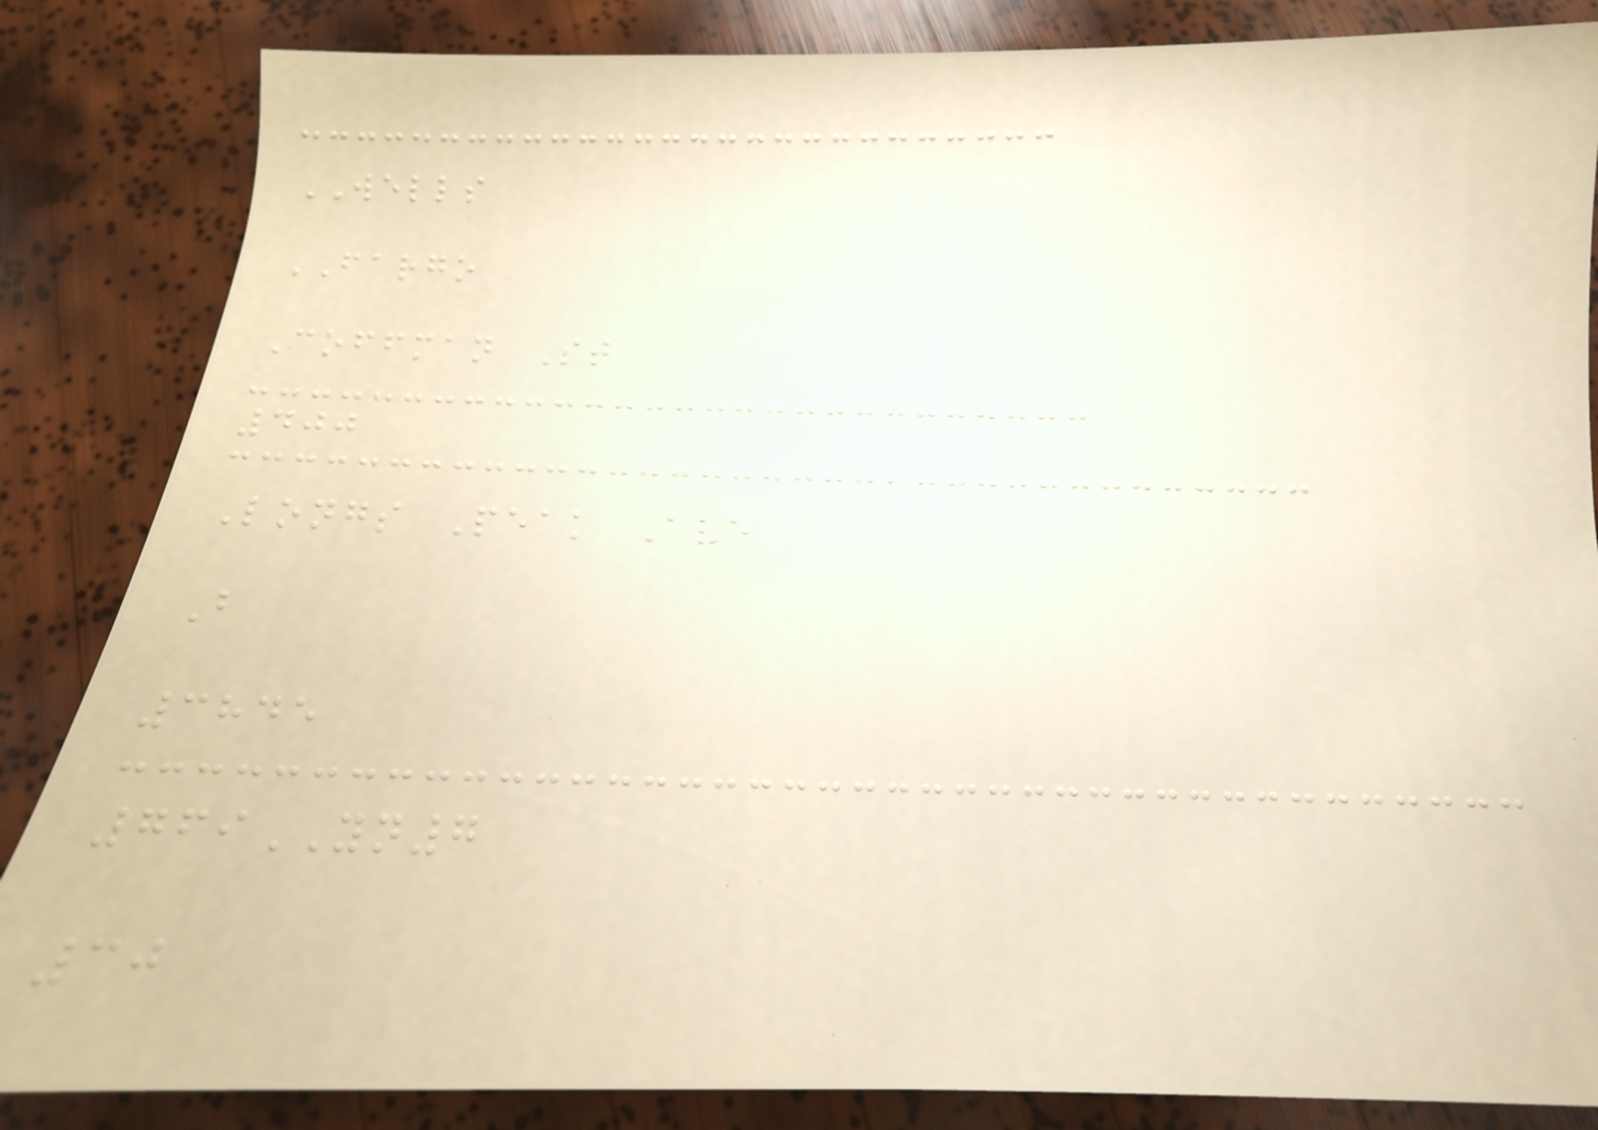WELLS
FARGO
Coffman St
400
Longs Peak Ave
B
3845
769YN7
30
